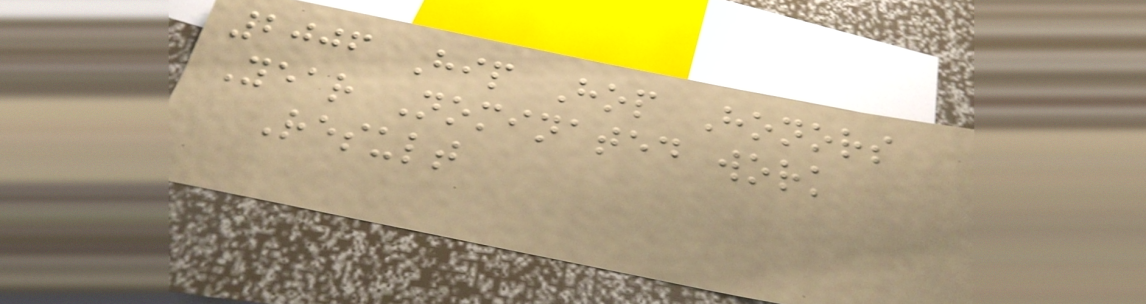2006 Hip Hop Honors
Year Nominated work
Result
